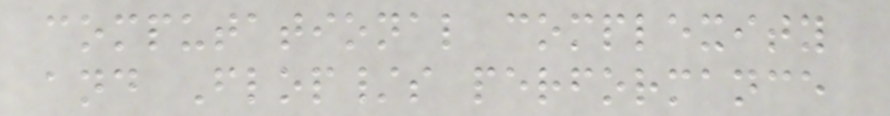computational complexity
and Flop/s performance
